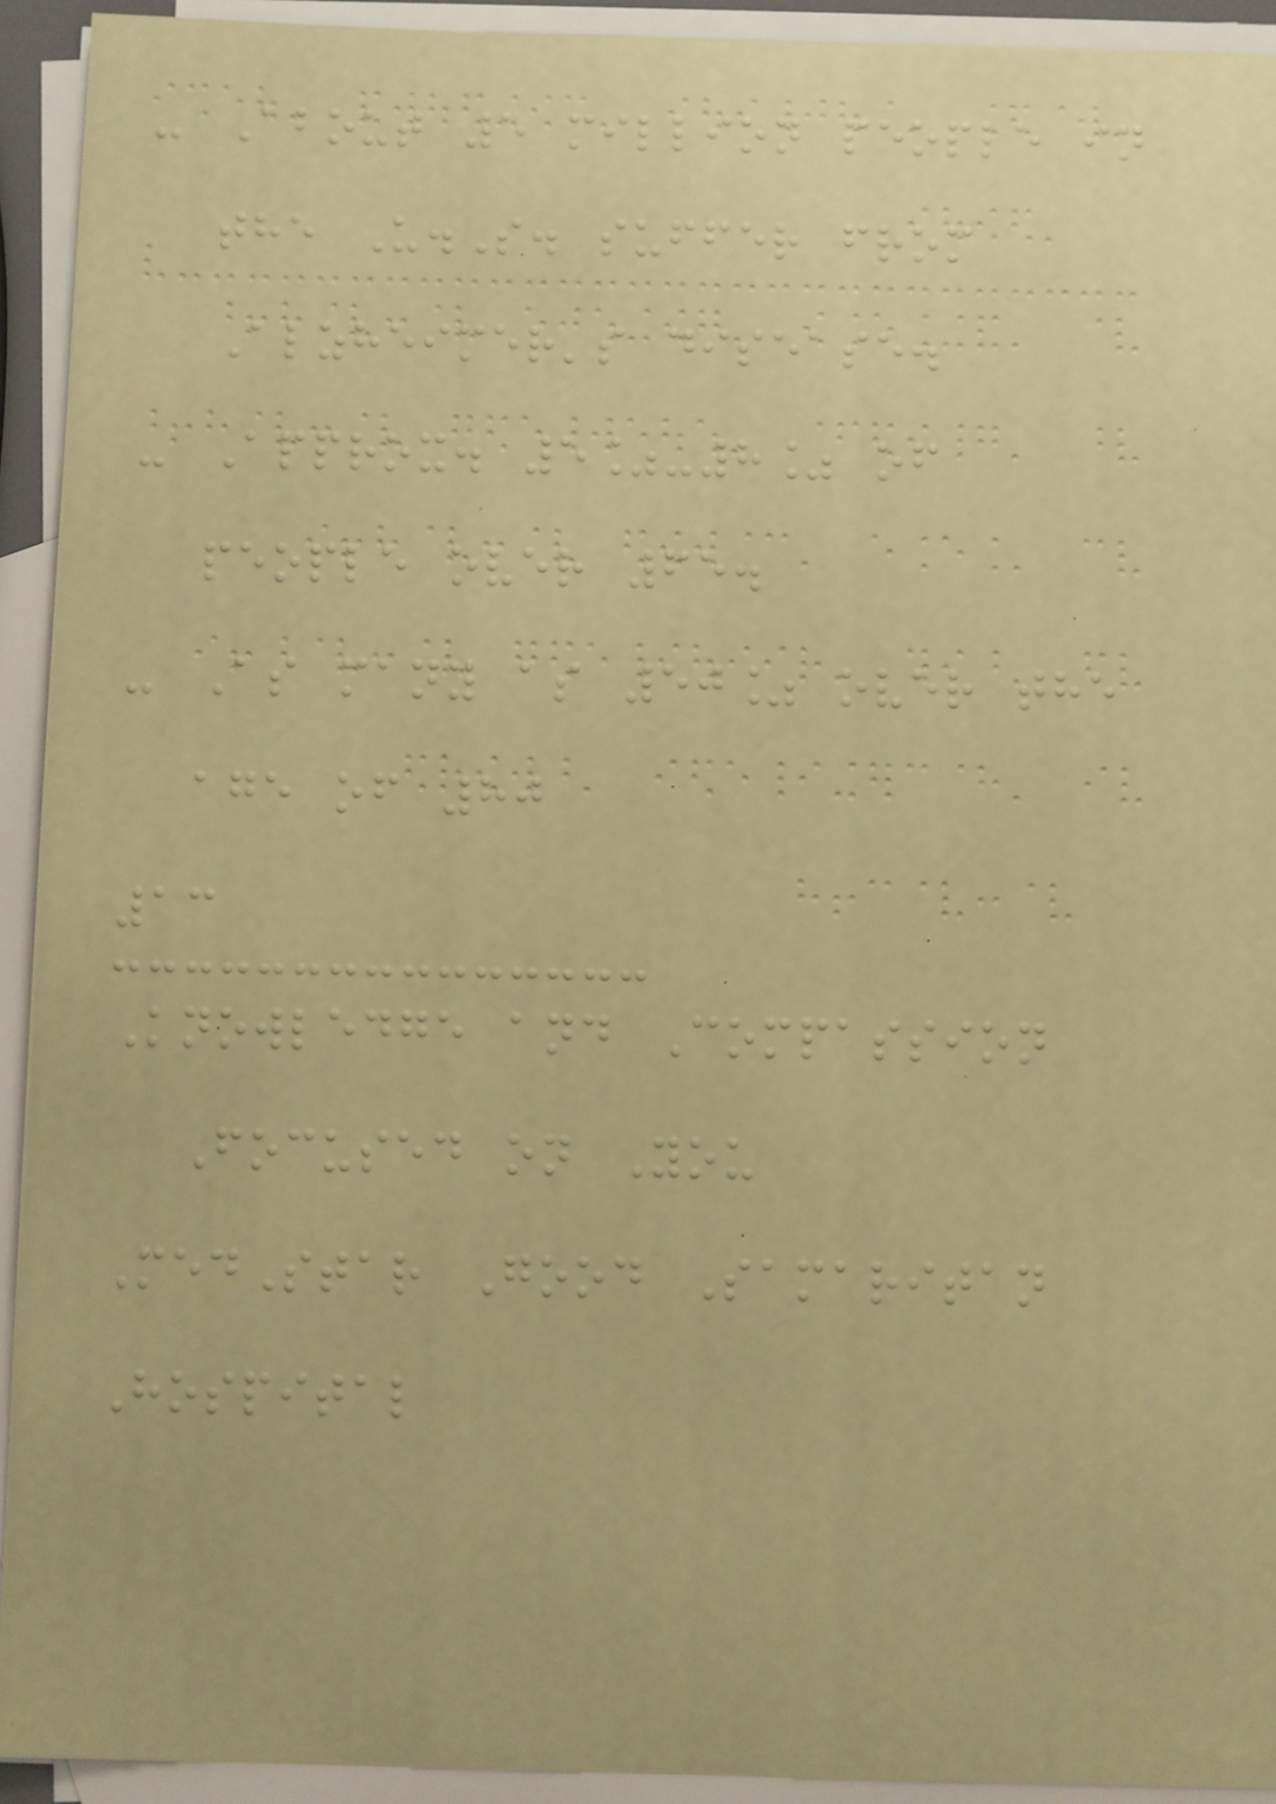- About 5 million people in
the U.S. suffer from
Alzheimer's disease.
- Approx. 5%-8% of
people over 65.
- As many as 50% over the
age of 80
13
Knowledge and Compassion
Focused on You
MedStar Good Samaritan
Hospital
